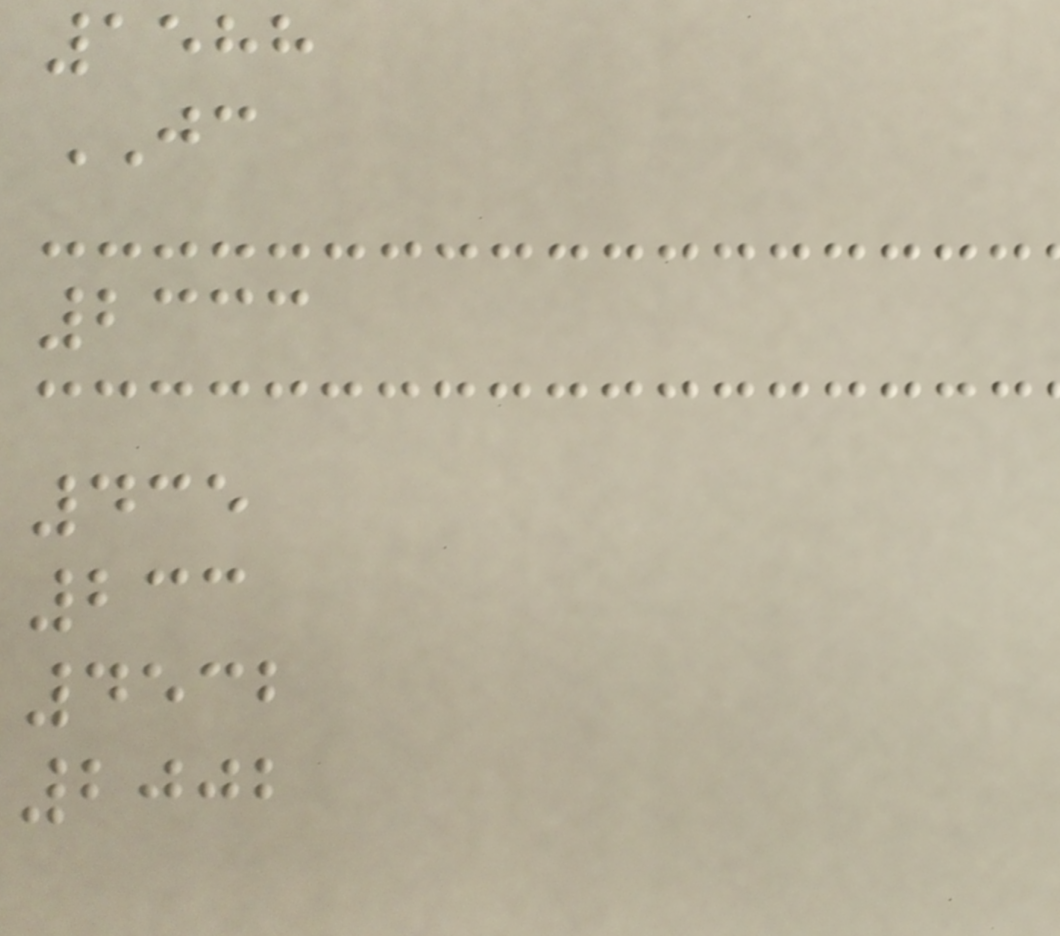1588
JC
2333
435
233
4532
2002
